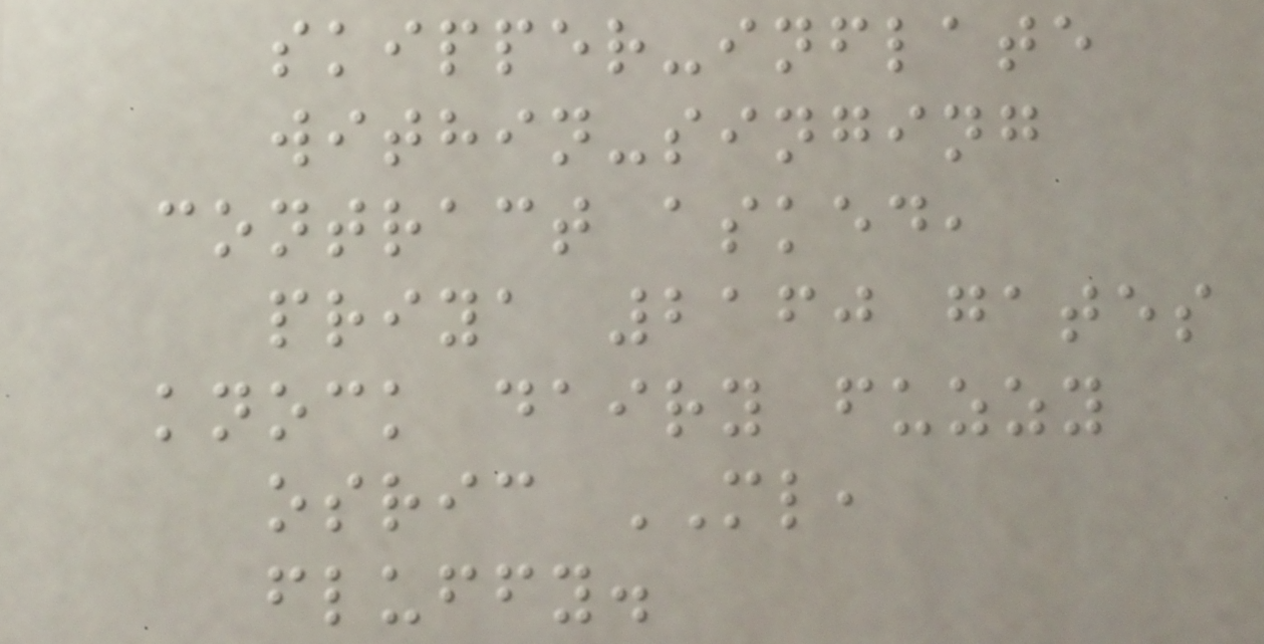skipper-inflate
within-singing
contract asked,
priya 2160 gates
knock dairy fuzzy
osric ML,
fluffy.
